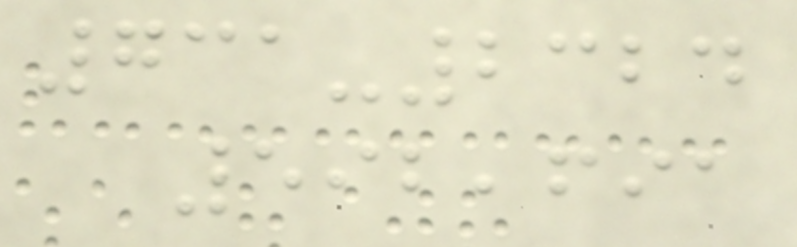731-2324
592,691
